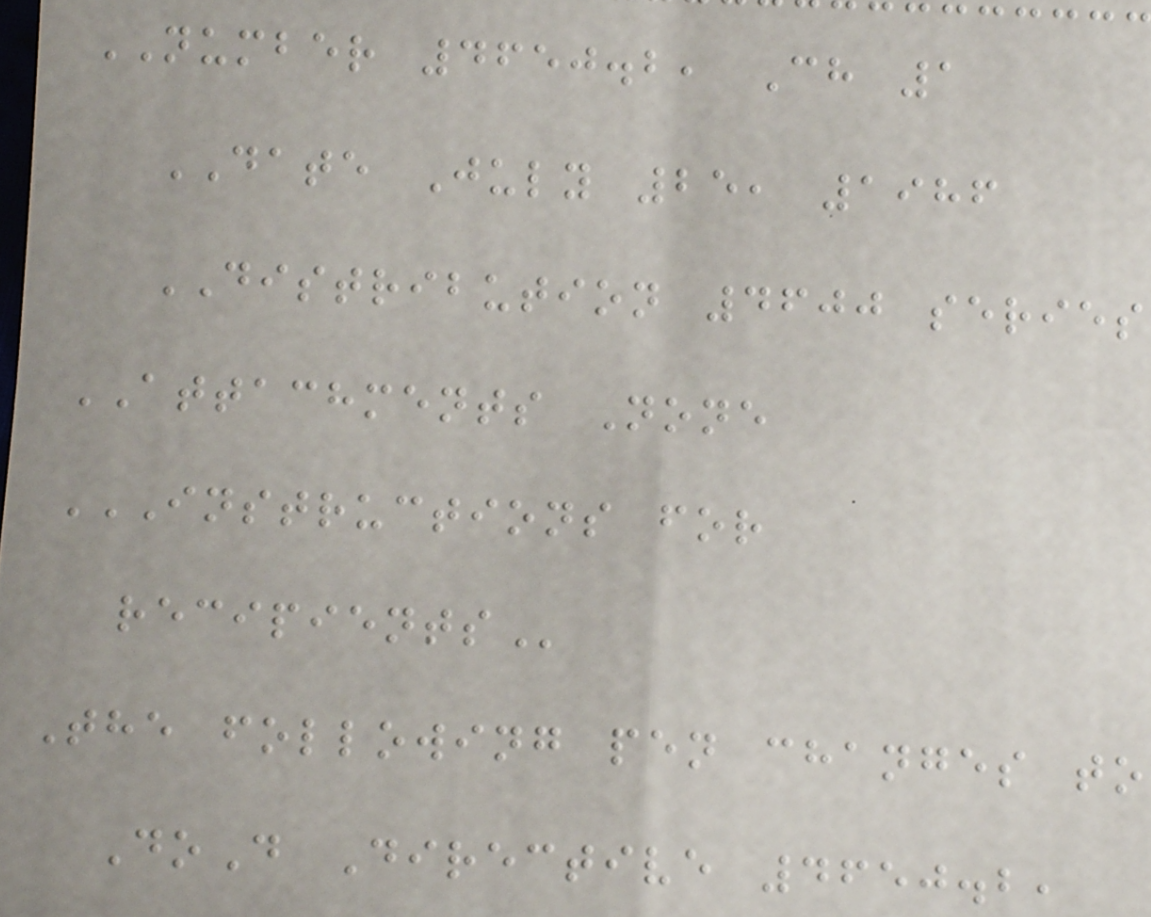NUMBER 4650.2, Ch 1
DATE July 25, 1986
DISTRIBUTION 4600 series
ATTACHMENTS None
INSTRUCTIONS FOR
RECIPIENTS
The following pen changes to
DoD Directive 4650.2,
